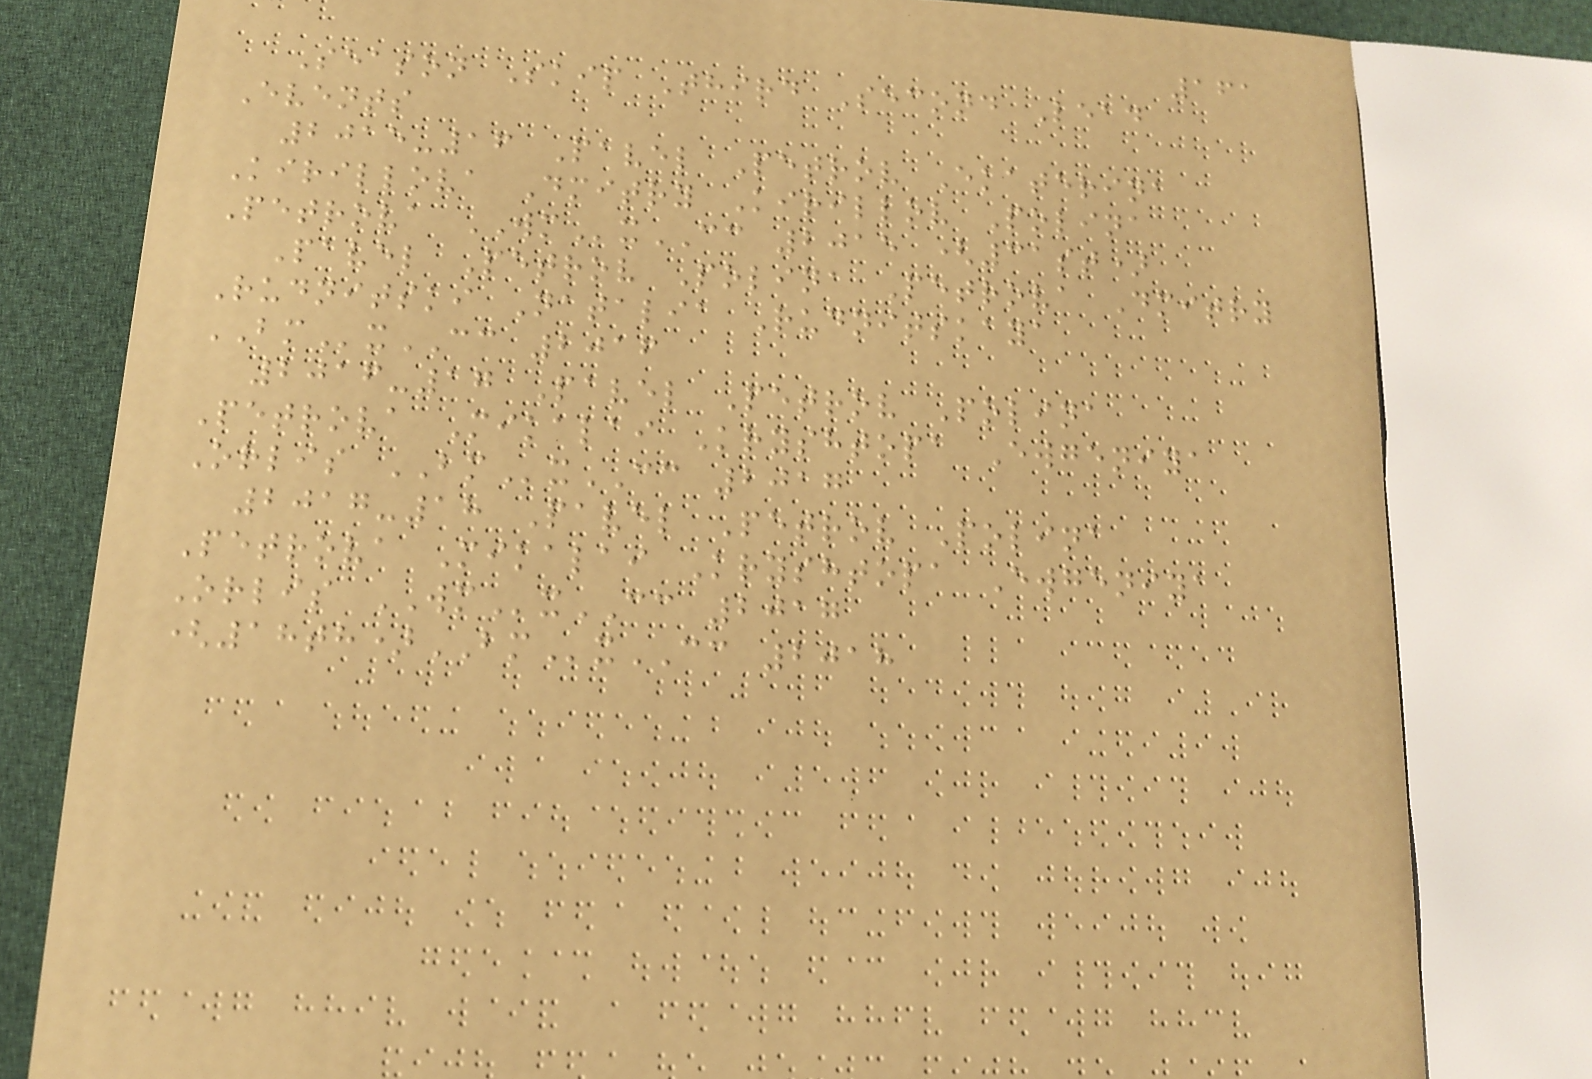161
Season Skip Third Second Lead
Events
2015-16 Pavel Petrov Ekaterina
Kirillova Dmitry Kirillov Polina
Petrova WMxCC 2015 (31st)
Pavel Petrov Polina Petrova Dmitry
Rudnitski Natalia Rudnitskaya
BMxCC 2016
2016-17 Pavel Petrov Polina
Petrova Mikalai Kryshtopa Ewgeniya
Orlis BMxCC 2017
2017-18 Pavel Petrov Polina
Petrova Mikalai Kryshtopa Ewgeniya
Orlis WMxCC 2017
(18th)BMxCC 2018
